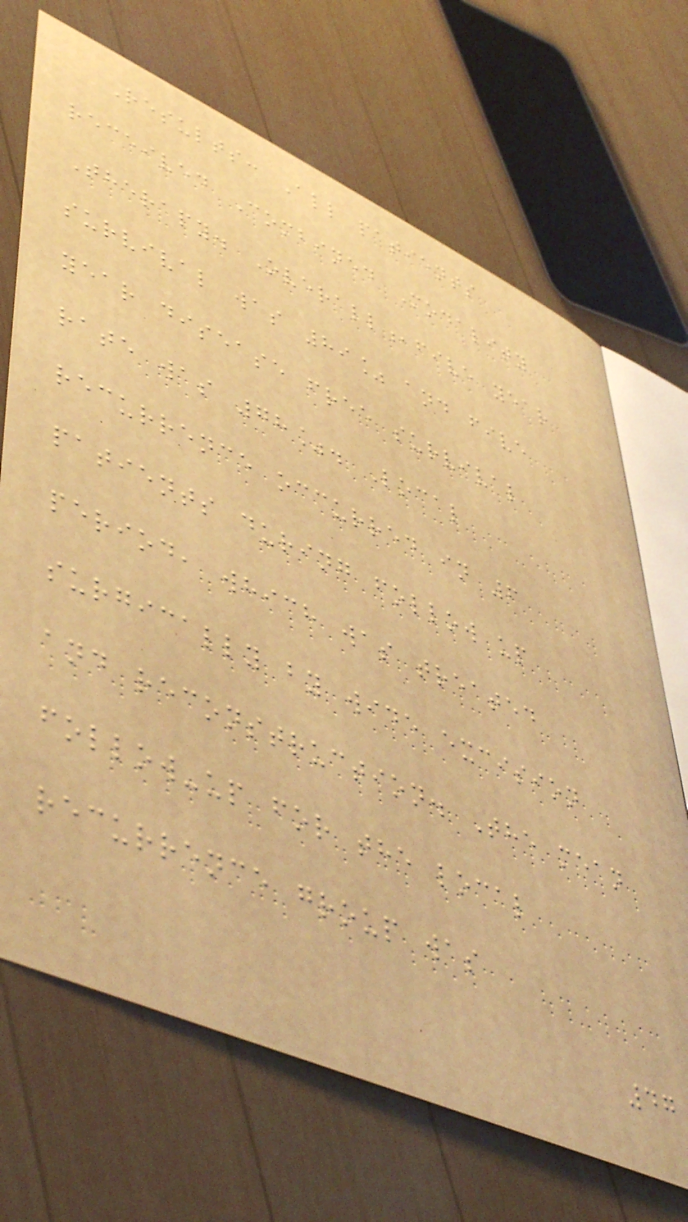Results: All patients
received Combined Modality
Therapy. Overall,five year
survival was 89% and five
year disease free survival
rate was 78%. Local
recurrence occurred in 6
patients during follow up
period, which was treated
surgically by wide excision
and reconstruction. The mean
follow-up for the local
recurrence group was
47
